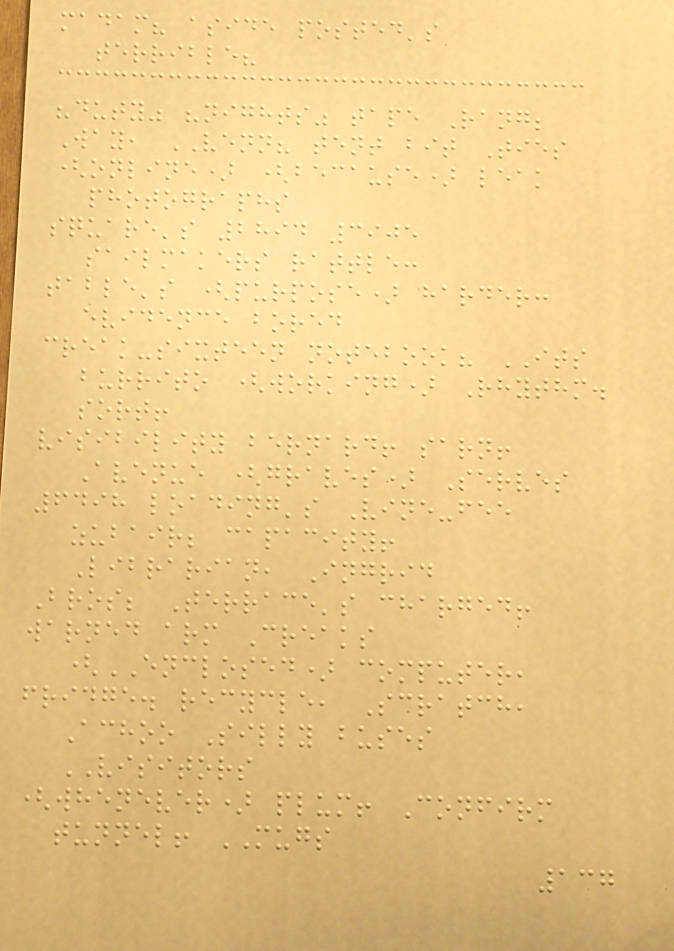madam? aside posted's
terrible?
"duty" "nights" tape Rang;
Way, VENN? tent bit Ties
(online) (because) leak
photographs
square's 2894 3905
sailmakers rattle:
table's (purpose) harder:
evidence bored
creak-sixteen notebook? ITS
burrito (working) Rhythm.
sort!
visibility bernard! sarn!
Avenue (graves) Serves
6498 loading's Vine-fee
zubair; capacity!
Librarian, Ingrid
Bros; Terrace's charged!
warned arm Creaks
(ENCLOSED) computer,
fridge. recycle, Scratch,
Achoo Silly buses
VISITORS
(whenever) plum! Confirm
tunnel! MUGS
137
